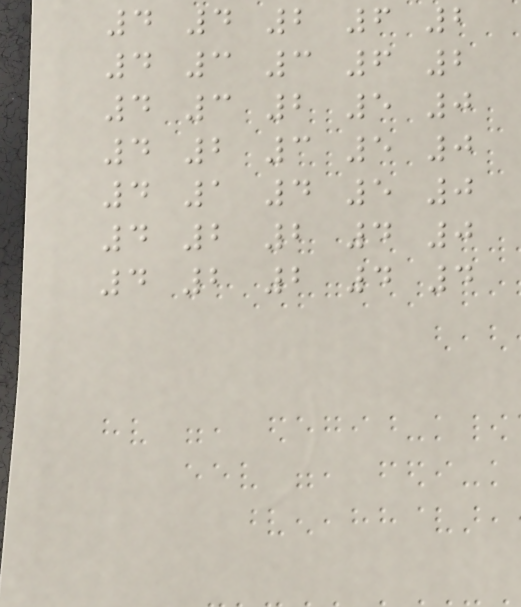4 4 2 6 2
4 3 3 6 2
4 3 2 5 0
4 2 3 5 0
4 1 4 5 0
4 2 2 4 0
4 2 2 4 4
